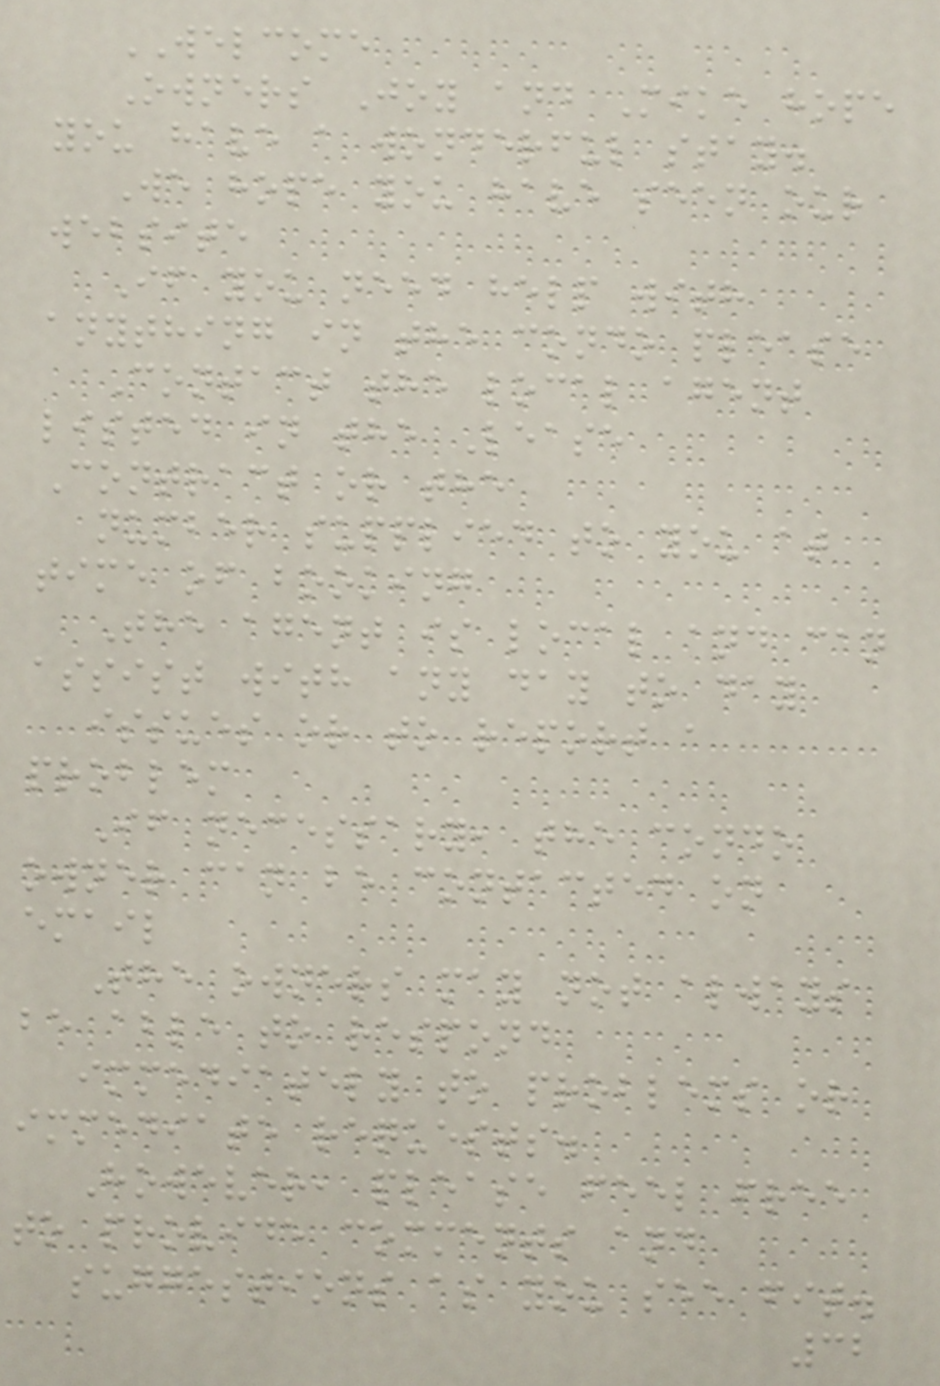WELCOME
Owners Joy and Mike hope
you have a wonderful stay.
We hope you have seen our
website
If you need help with
anything in the condo please
Contact the local agent
listed in the Lease
Contract or the
number supplied to you at
time of booking
The agent is local and can
assist with any day to day
issues or to report a
problem
If necessary, the condo
owner can be contacted on
email
The owners may not always
be able to respond
immediately to problems or
immediate requests.
However, please feel free
to provide comments and
suggestions as you see fit.
32
